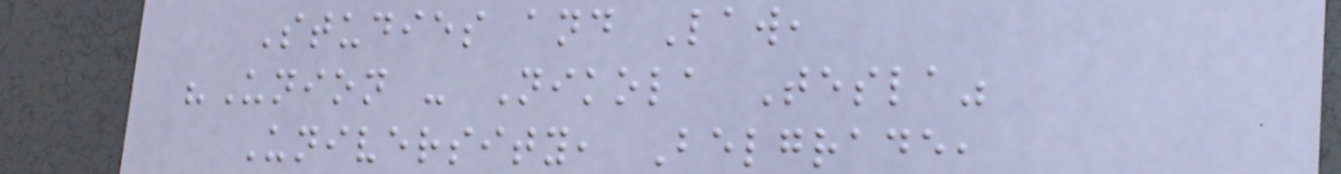Studies and Law,
"Union - Nikola Tesla"
University, Belgrade,
